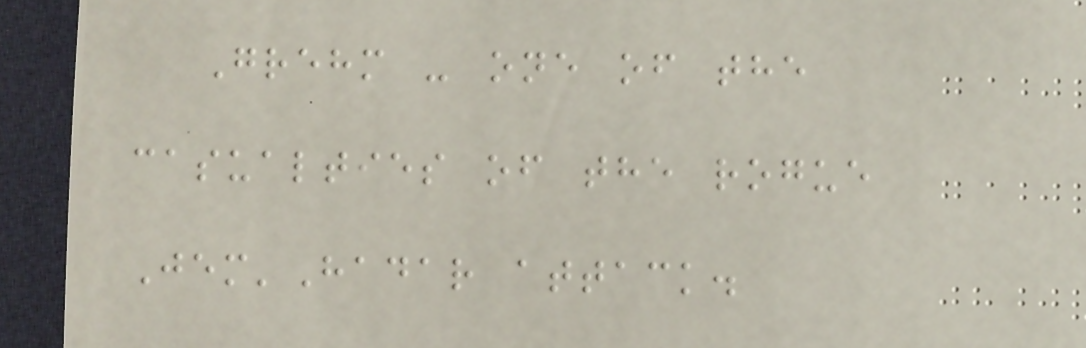Grehm - one of the
casualties of the rogue
Jem'Hadar attack.
